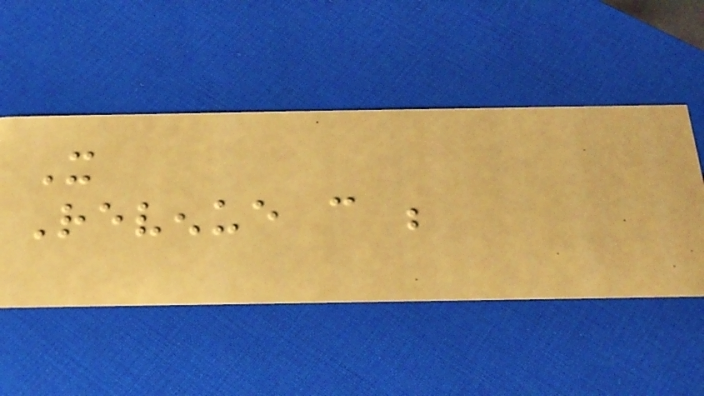It
Revenue can be
